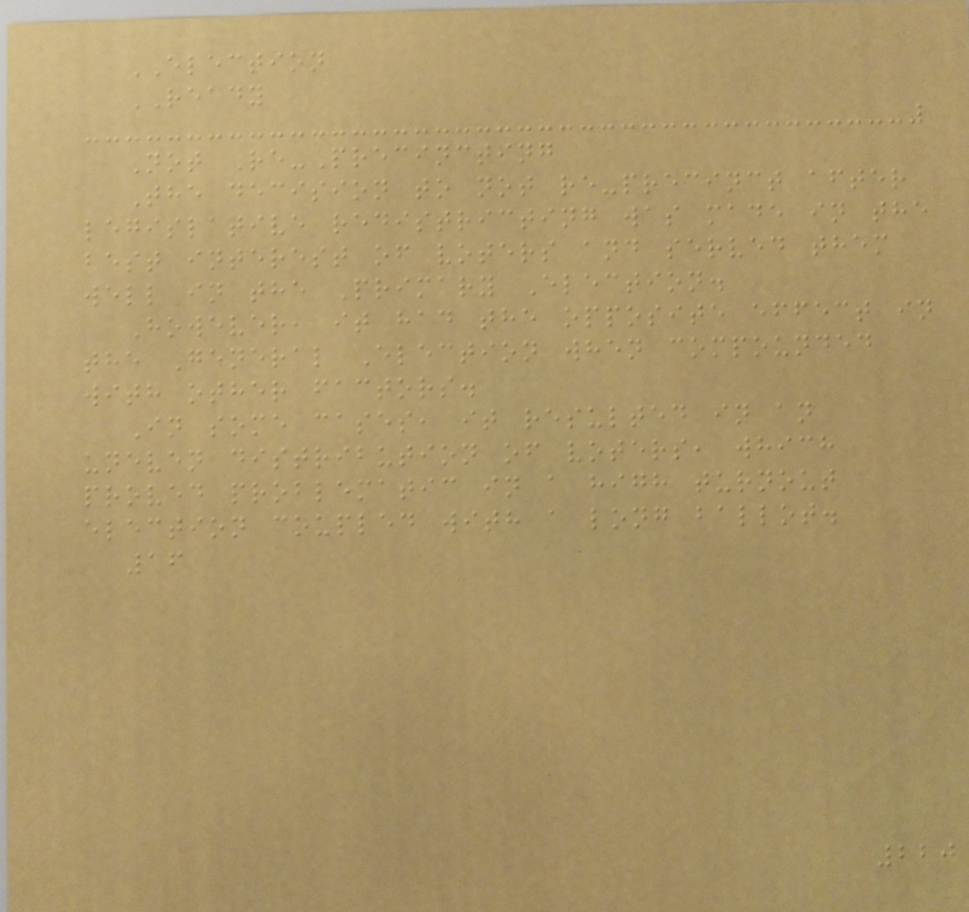ELECTION
READY
Not Re-Precincting
The decision to not re-precinct after
legislative redistricting was made in the
best interest of voters and served them
well in the Primary Election.
However, it had the opposite effect in
the General Election when compounded
with other factors.
In some cases, it resulted in an
uneven distribution of voters, which
proved problematic in a high turnout
election coupled with a long ballot.
16
220
